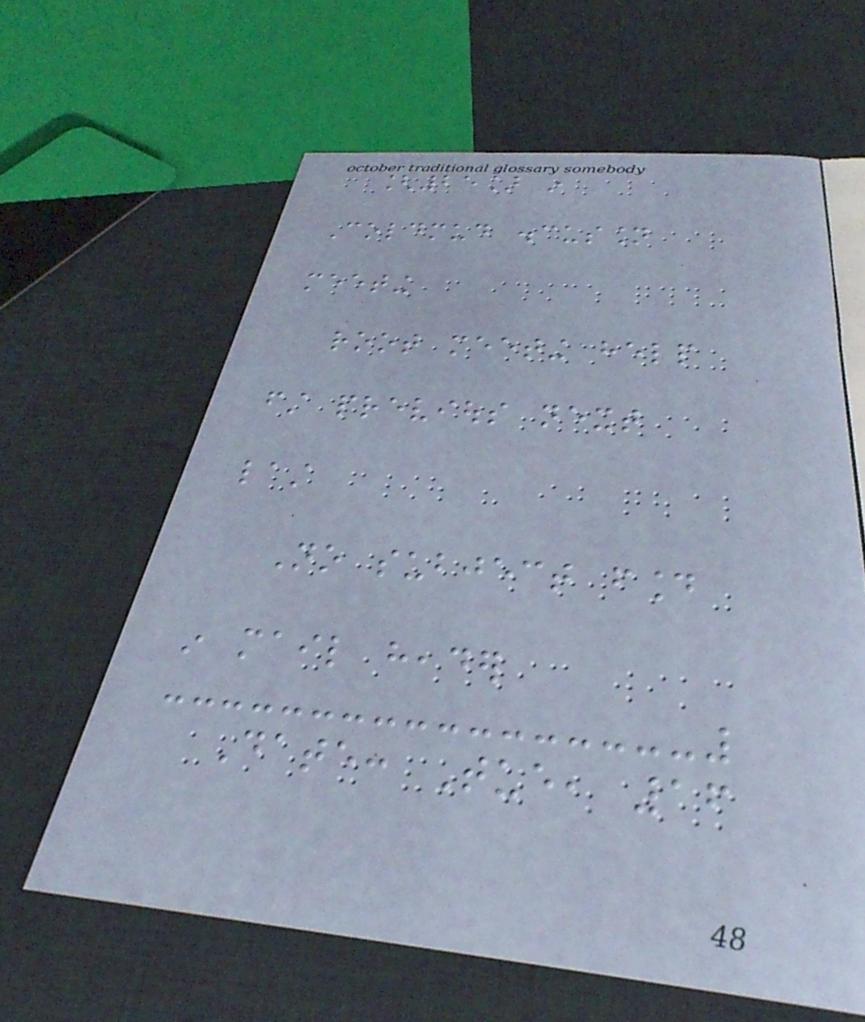[25] in
Coldmud discussion
meeting
root meeting help
first previous next
last
No subject found
in mail header
Date: Tue, 16
